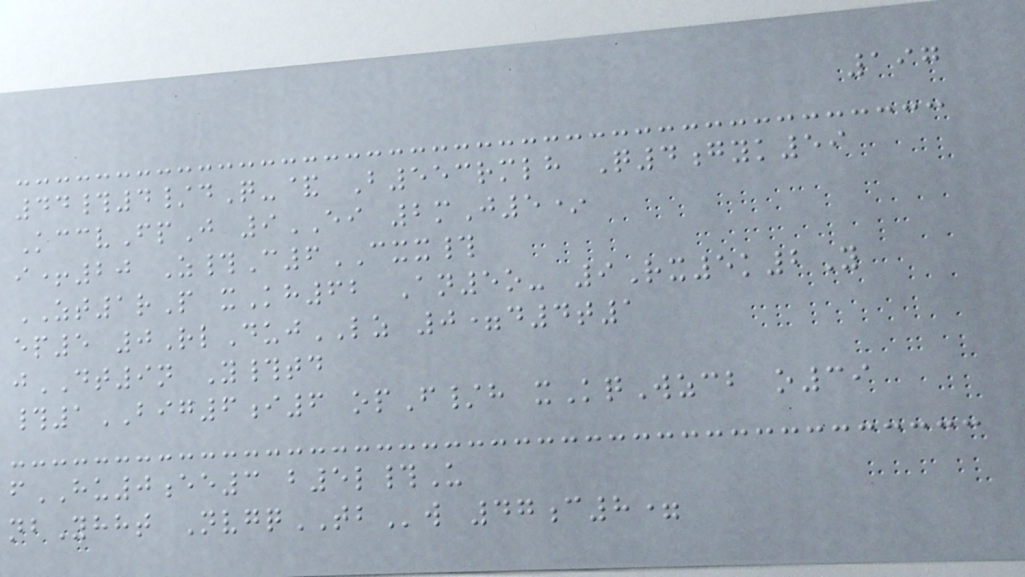197
44#4/dQ-& B553rmlh Q4gyk59
KccvFpJ 9EI 2mJ5*
i+20 Z#C6CXX#
ZT1rP xKh62 An5o- 9Rx5k2Y
ep5 0RlDujLZ 0=d4t1
jDT9n Y#td
#1BIG6i6 opF/h xKqWzcb o39
fHU0ee3 b5l#U
nbYhht NvgqTBw 47c8=
